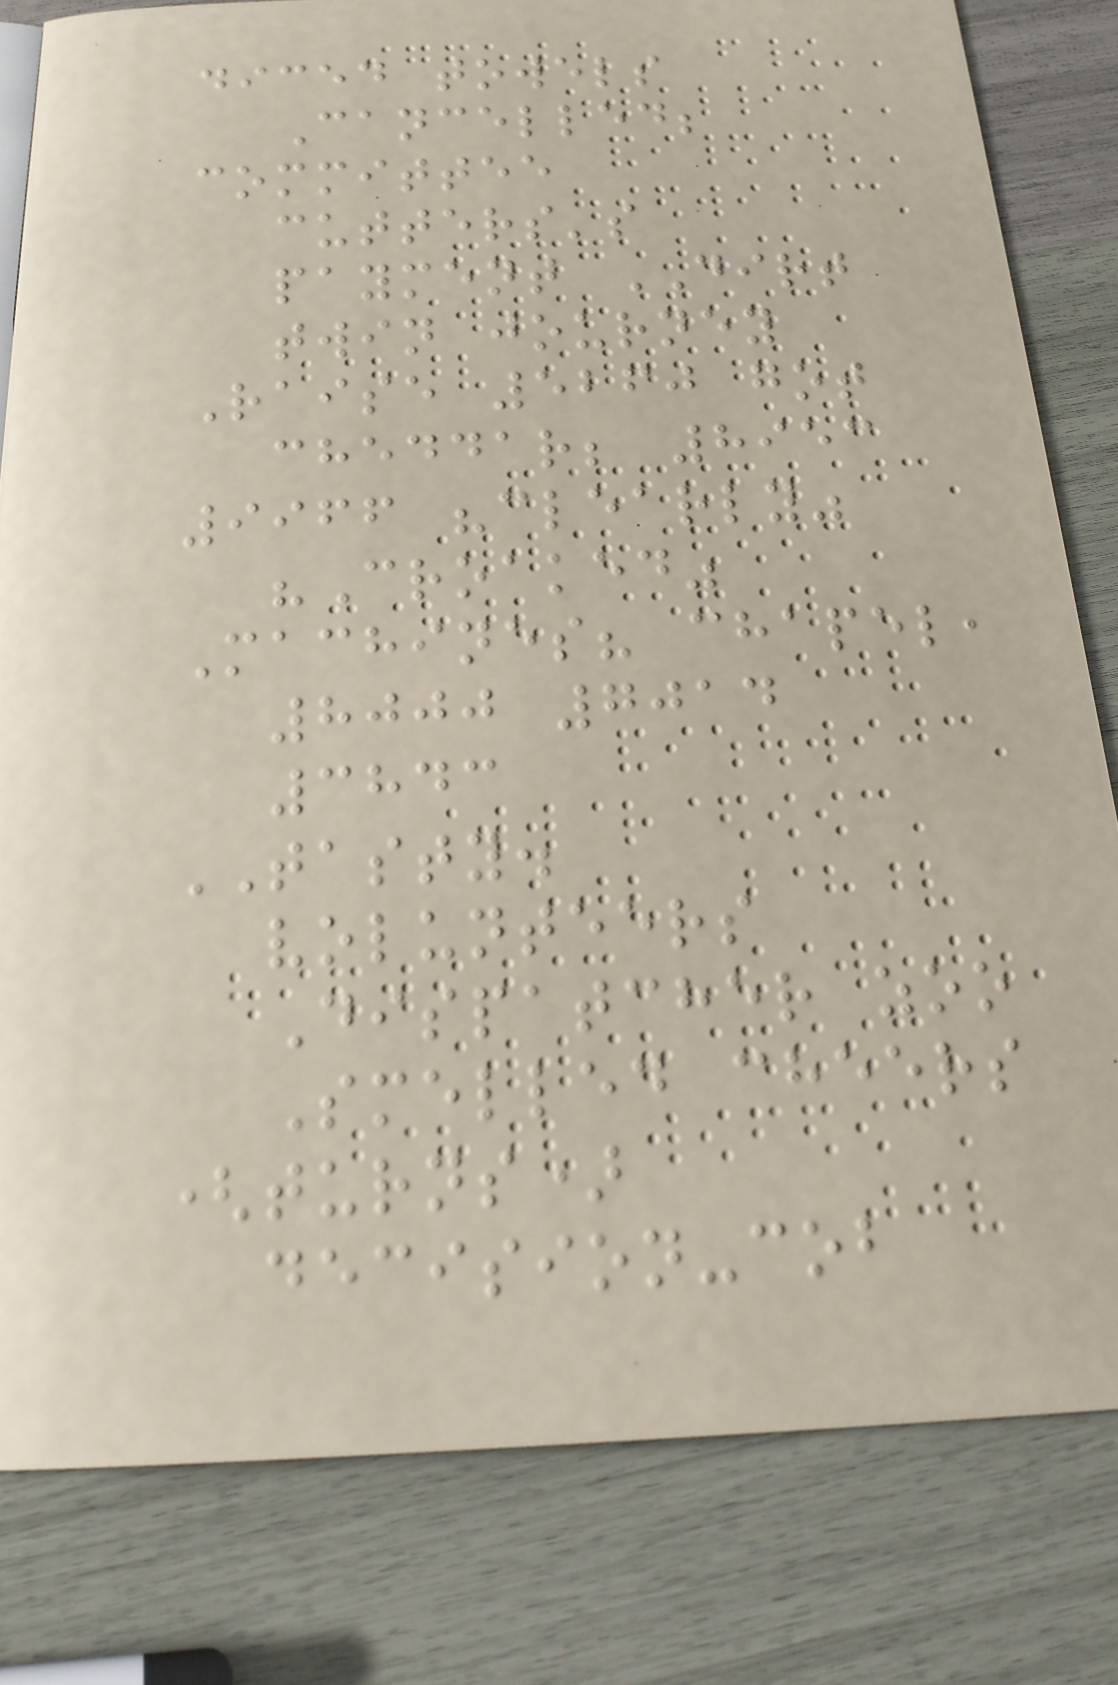diced towels
Cancelled;
committee
cutters's
payment DIRT
twin journey
Raise 5260 got
cheddar; 8953
9966 "clearly"
"Croaked"
Machines? chapel,
8000 7014
3843
TASTY.
volunteers
Dispatcher zoo
Smelled cheers
(turns)
decision-cob
